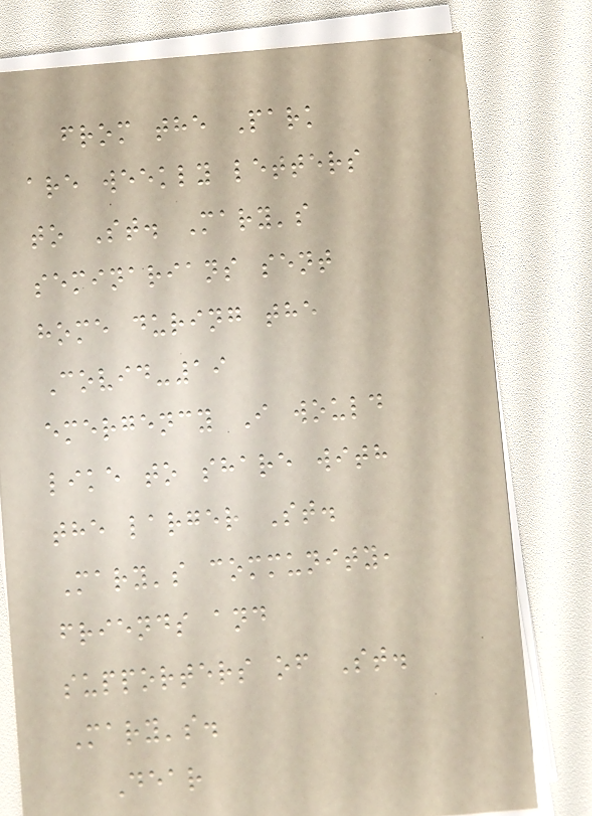from the Park
are weekly letters
to St. Mary's
seminarians sent
home during the
Covid-19
emergency I would
like to share with
the larger St.
Mary's community,
friends and
supporters of St.
Mary's.
Dear
